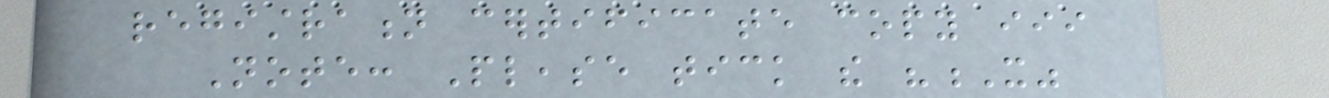registration certificate copy iii
Note: Please tick the "X"
